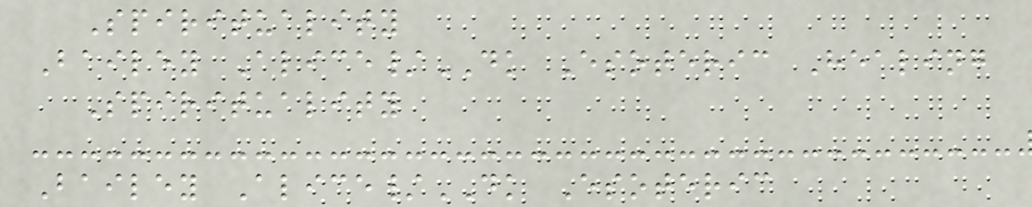Spirituality
Bailey Alice/DK Esoteric Healing
Spirituality
Bailey Alice/DK Esoteric
